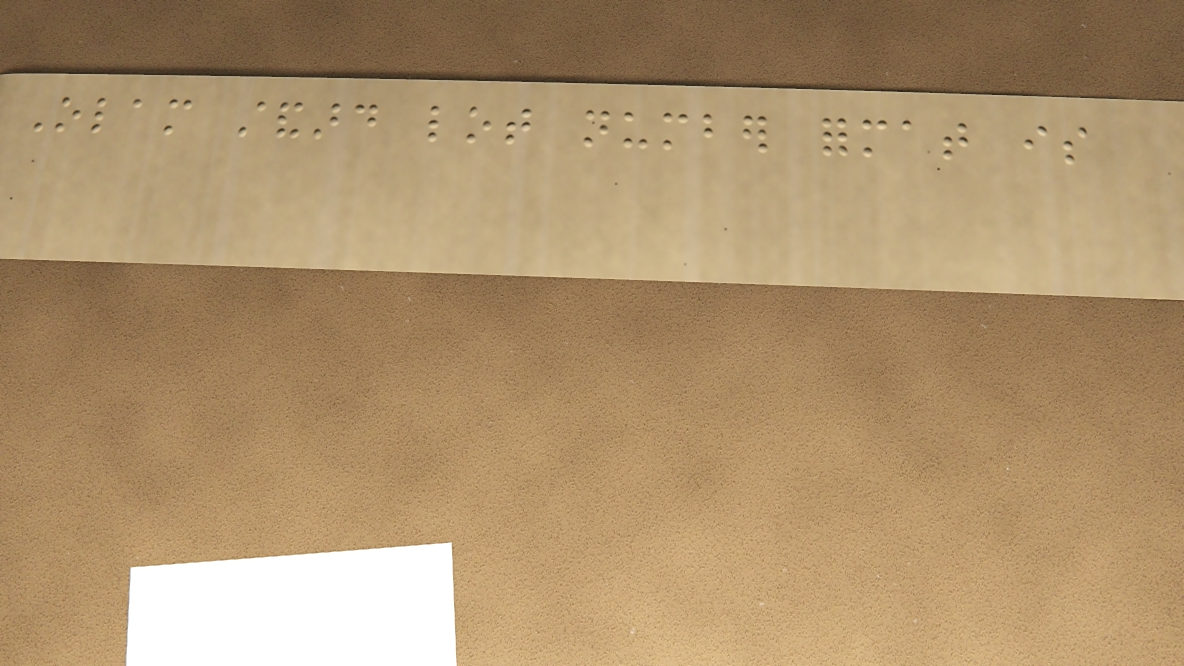Olam standard lot number format is
